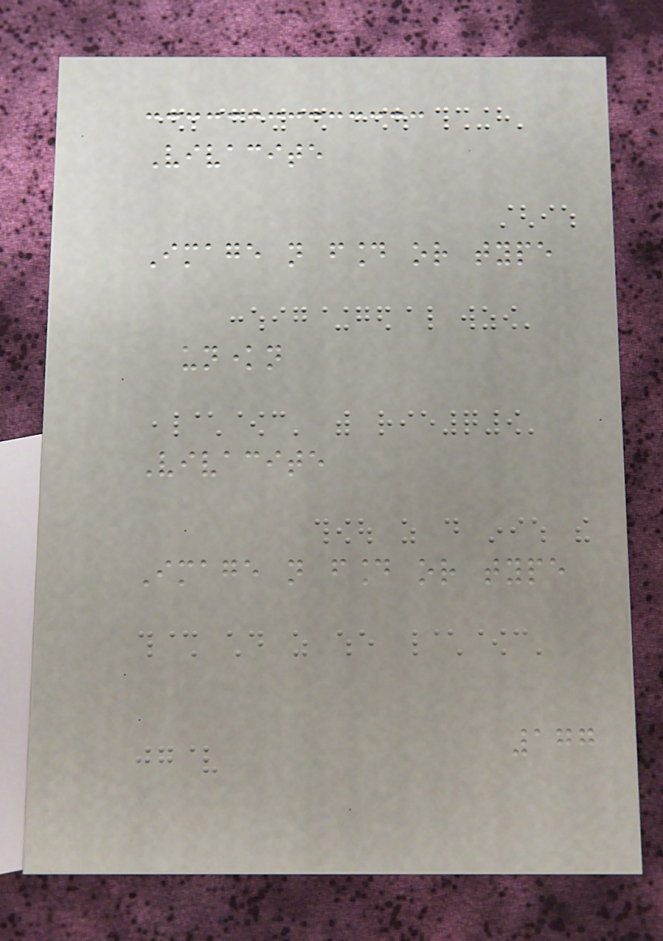Vivacite
Image not found or type
unknown
Vivacite
Image not found or type
177
